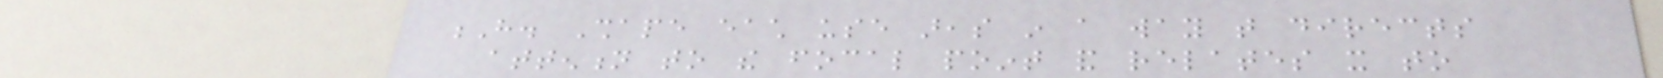H. Shape each use areas in a way that directs
attention to the focal point and relates it to
